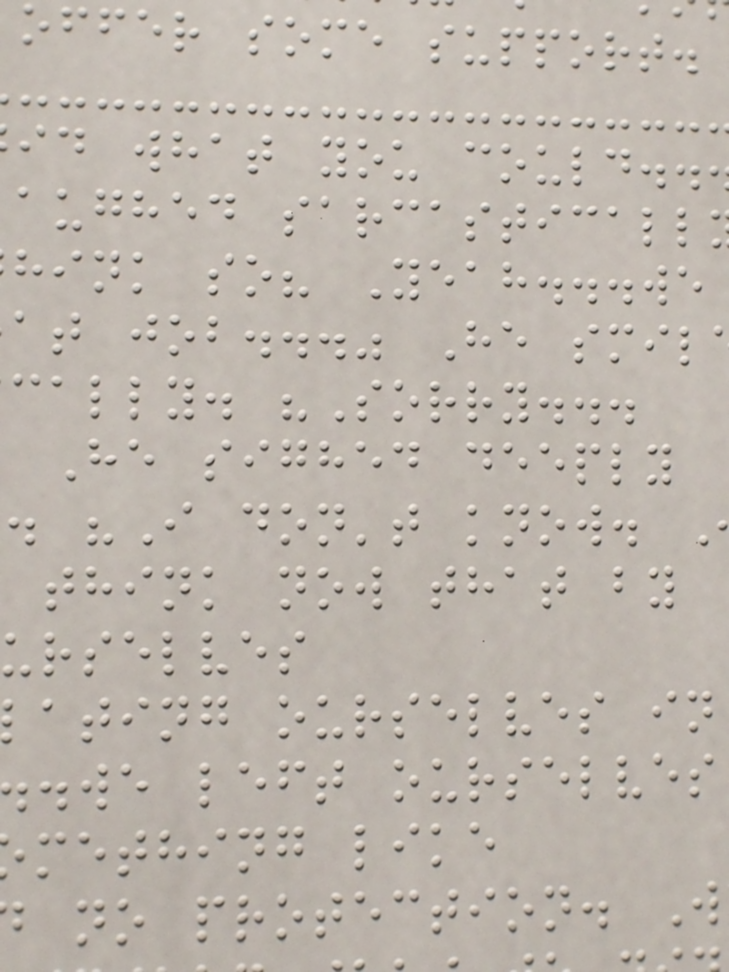offer some support.
id what you could..
aughed sarcasticall
hink so? Yeah...we
at job..." He smil
cally. "Sorry...
He sighed deeply
. "I don't know.
think now that by
urselves
ating ourselves in
.we left ourselves
mething like
no protection. W
